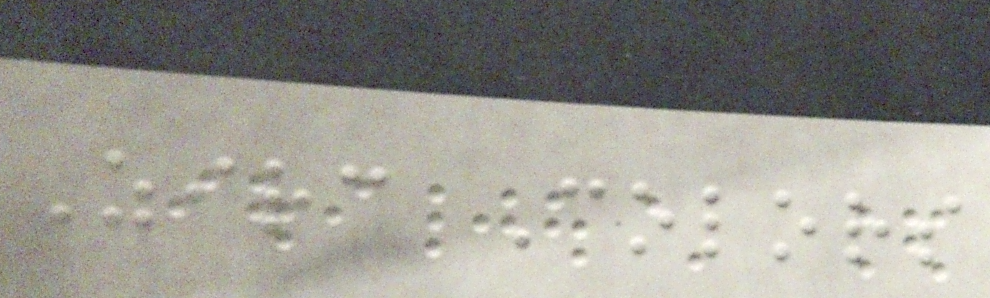Zirc Colors
